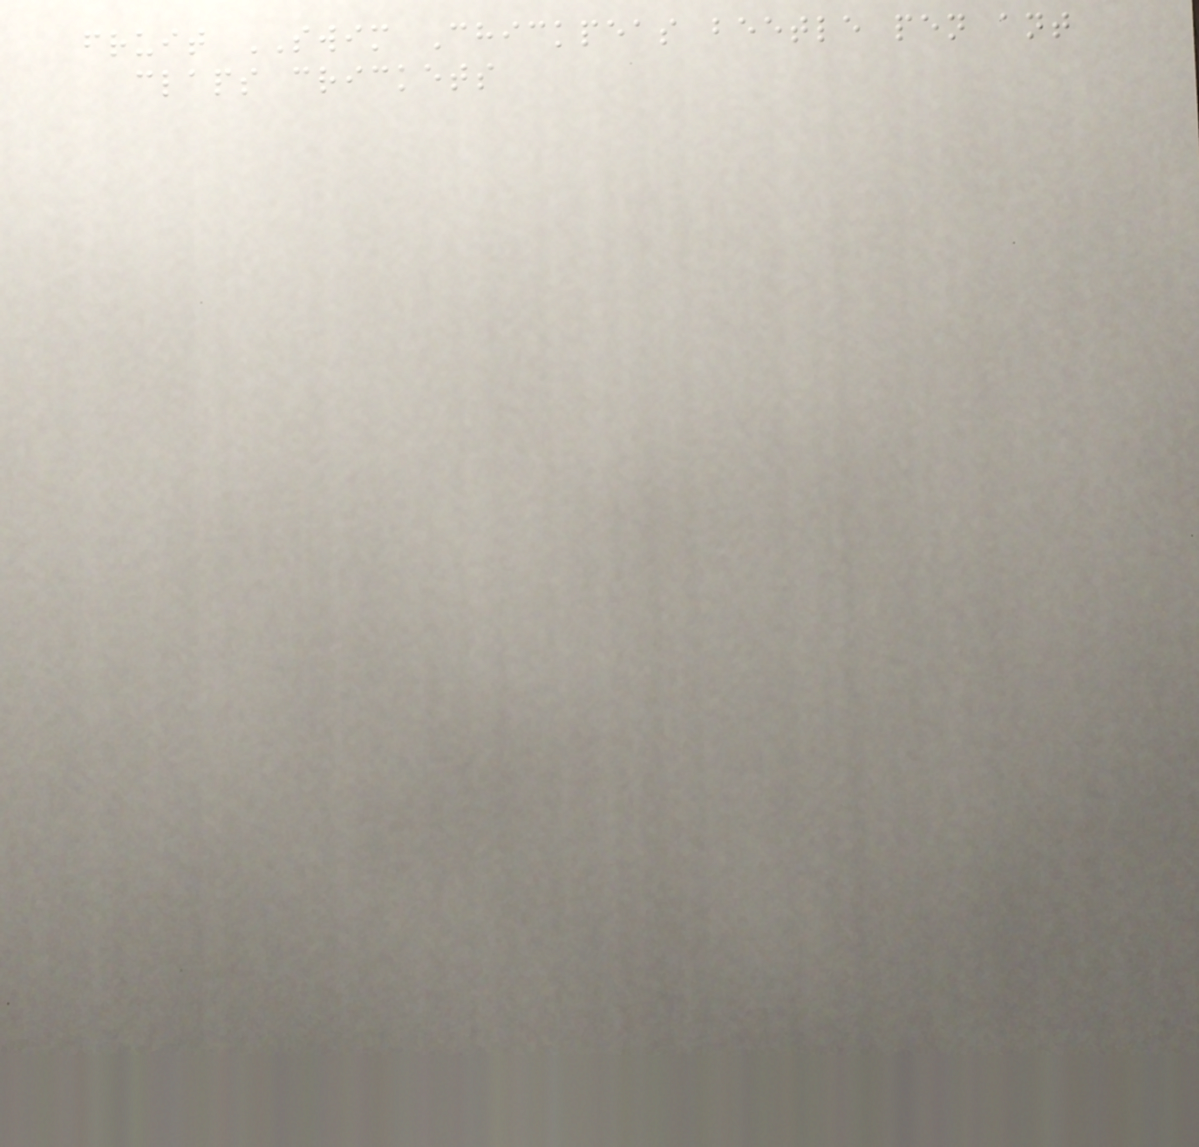fruit SWIM Chickpeas beetle pen ant
claps crickets
